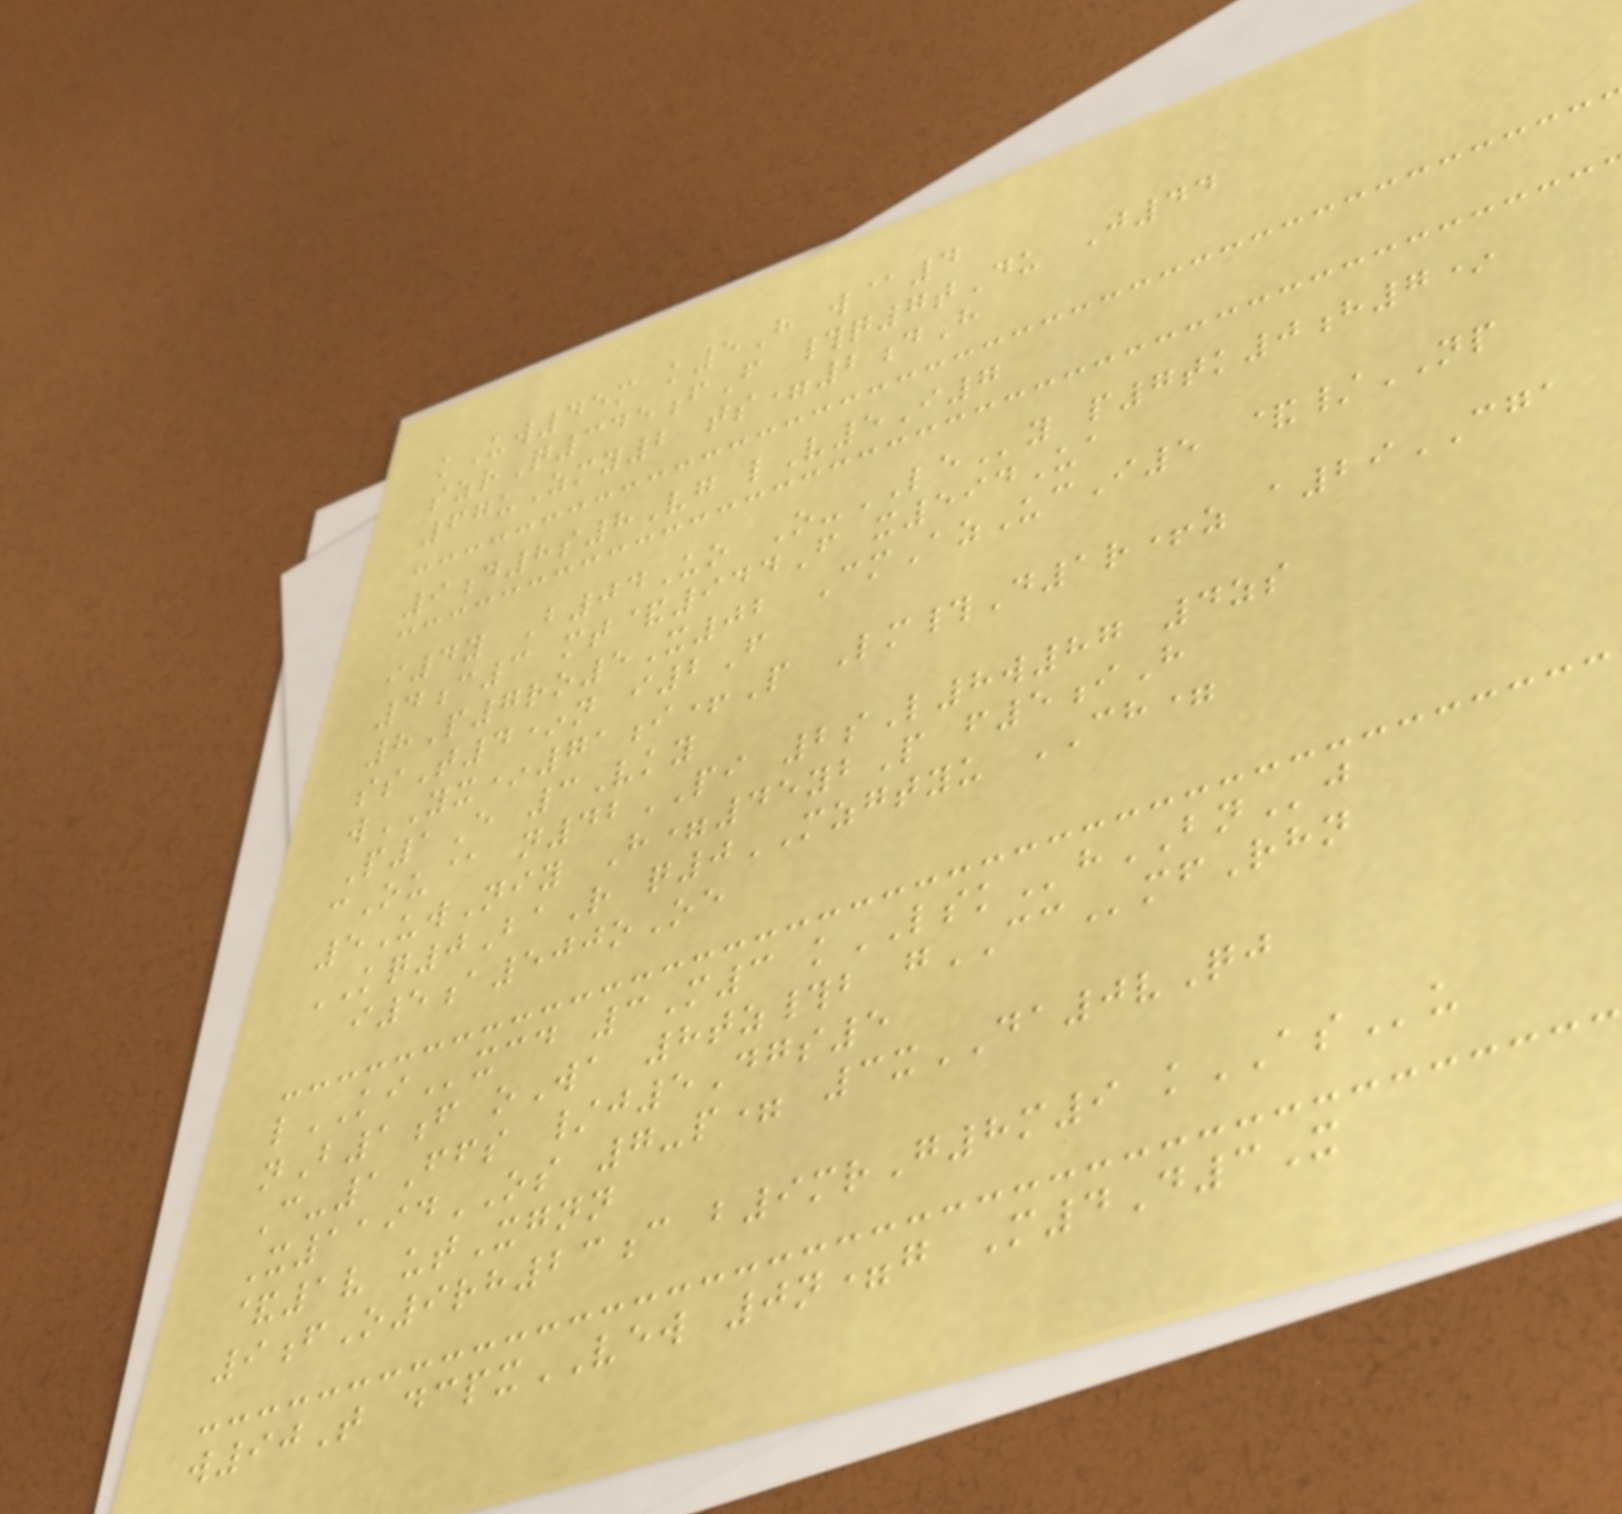kUw45m k5H w@4
szrQ345fF #q7tDu J44
67uZmy2 ts=2dH
9d8s8Vg lV5I7
i4y B04Uo O-LEy p7tk0h7*
4c3 mt&944F x594Ua
8P7ro5X02 CmAzUcI5 &/NP
ssT4*n i2F
wYX*71i+P Lm#D1r+z a29CGA
P1E 3Vky
cOu@ n42PI 2sL8w87 4zs
5UwNiy H=45ybP f5iH
KQ0BaR q0MZGTYU CH=
i5a500oOe
lKIxcd 3M3 kLSKhBNj
nB1f oWa 8tz#b gCCmfRhn
C-1Ffs /j5Dgs5
X1194OS 7-p= 3xDA0vQj
&1v utXgnn
9fO9rh23c b9mrG8m9 kASu
w90T dcpxVEW 0n=g M4D3X
